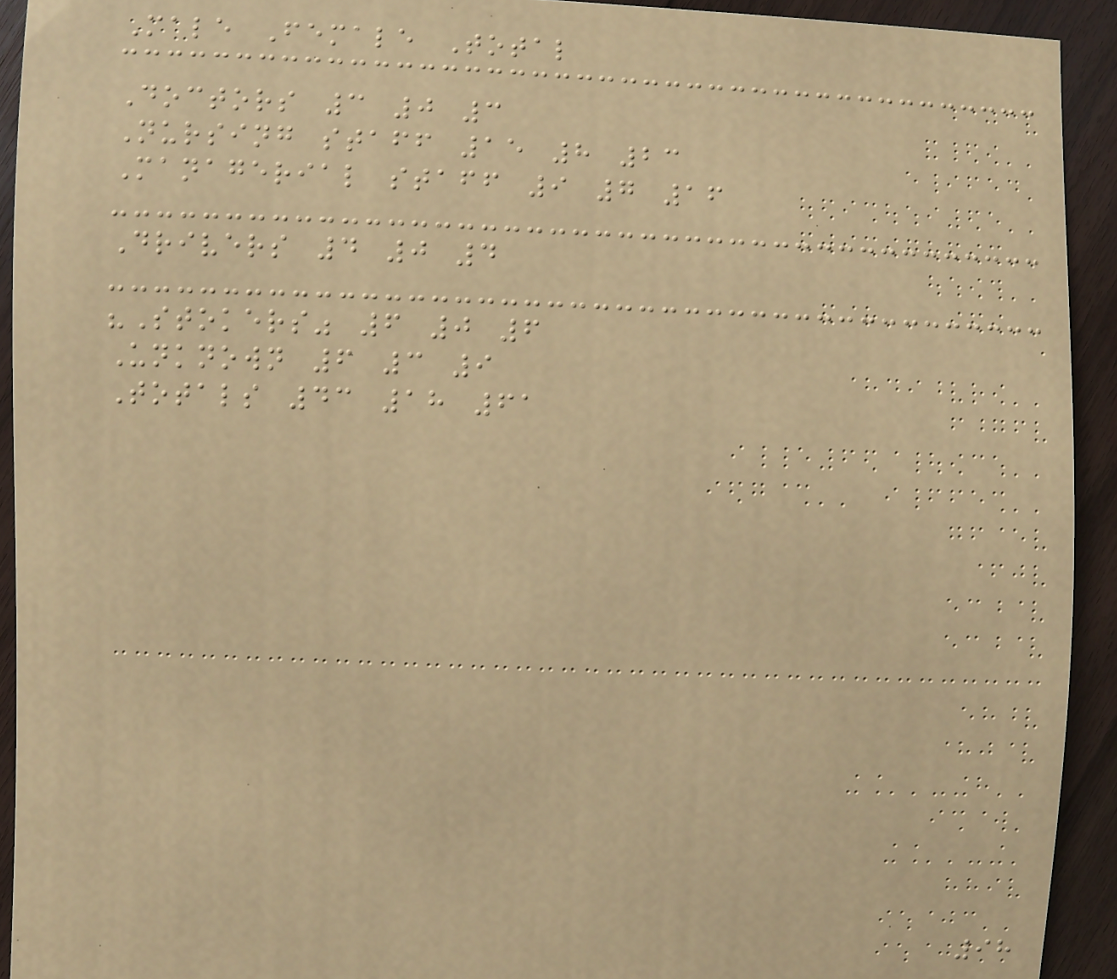Male Female Total
Doctors 3 0 3
Nursing staff 15 8 23
Managerial staff 9 7 16
Drivers 4 0 4
"Stokers" 6 0 6
Unknown 6 3 9
Totals 43 18 61
98
